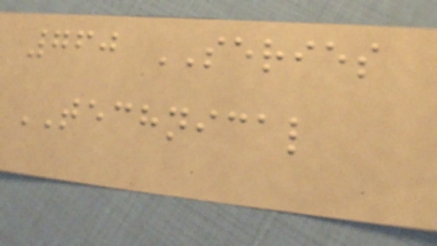760 SERIES
TECHNICAL
